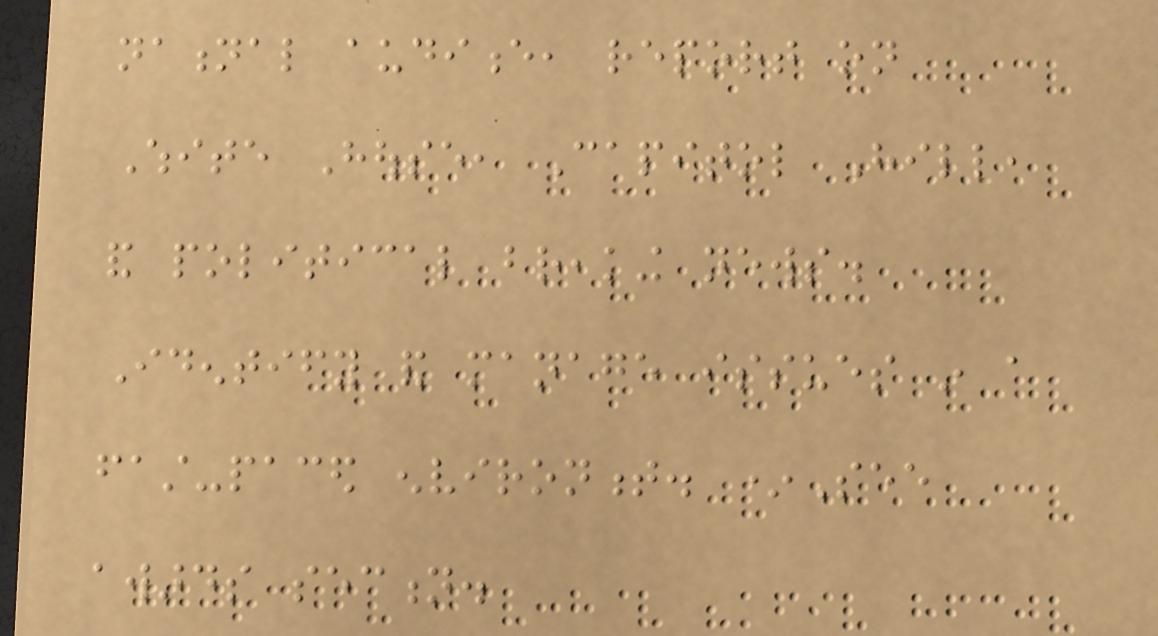national audience, report on
White House, Capitol Hill,
and political breaking news.
Identify and manage issues in a
fast-paced environment. *See
awards section.
